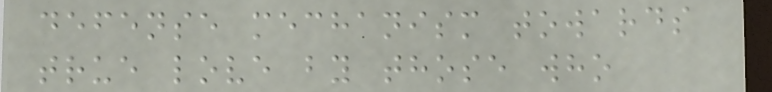defense mechanism towards
true love by those who
